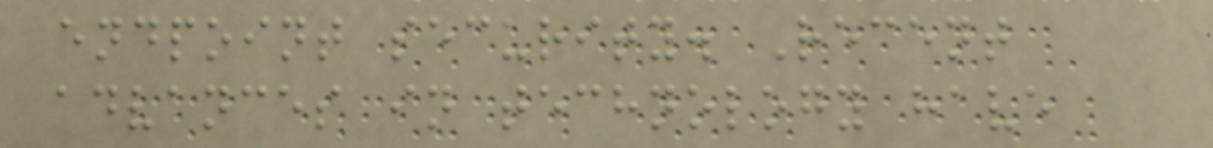endpoint security. Recent
advances in technology have
